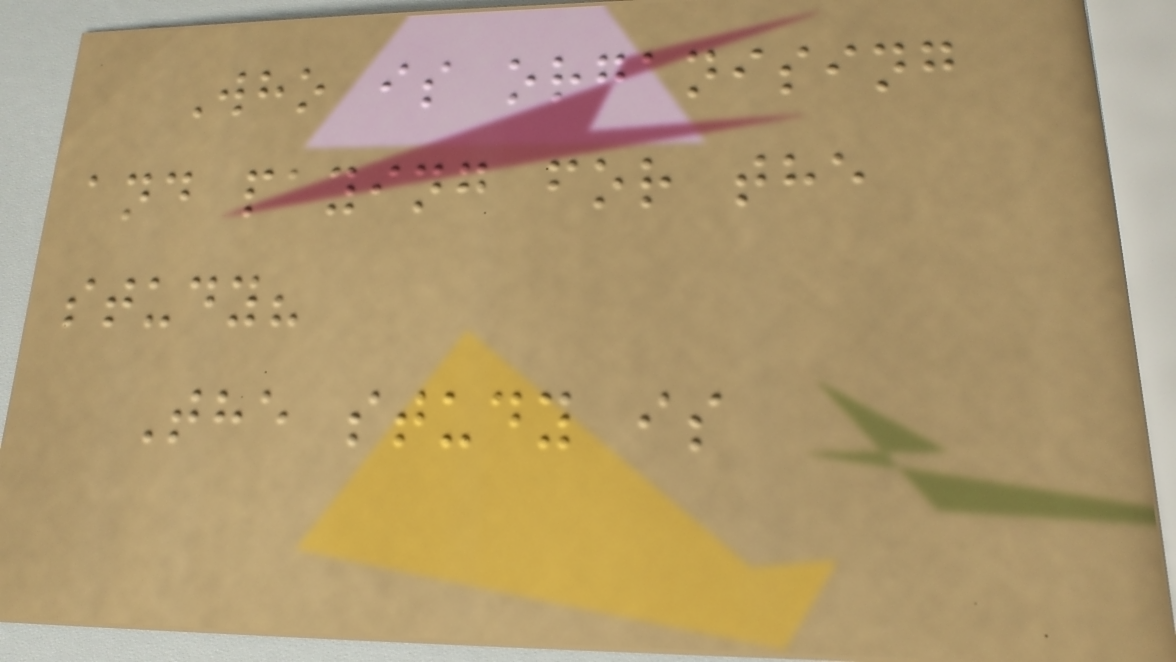Who is organising
and paying for the
study?
The study is
